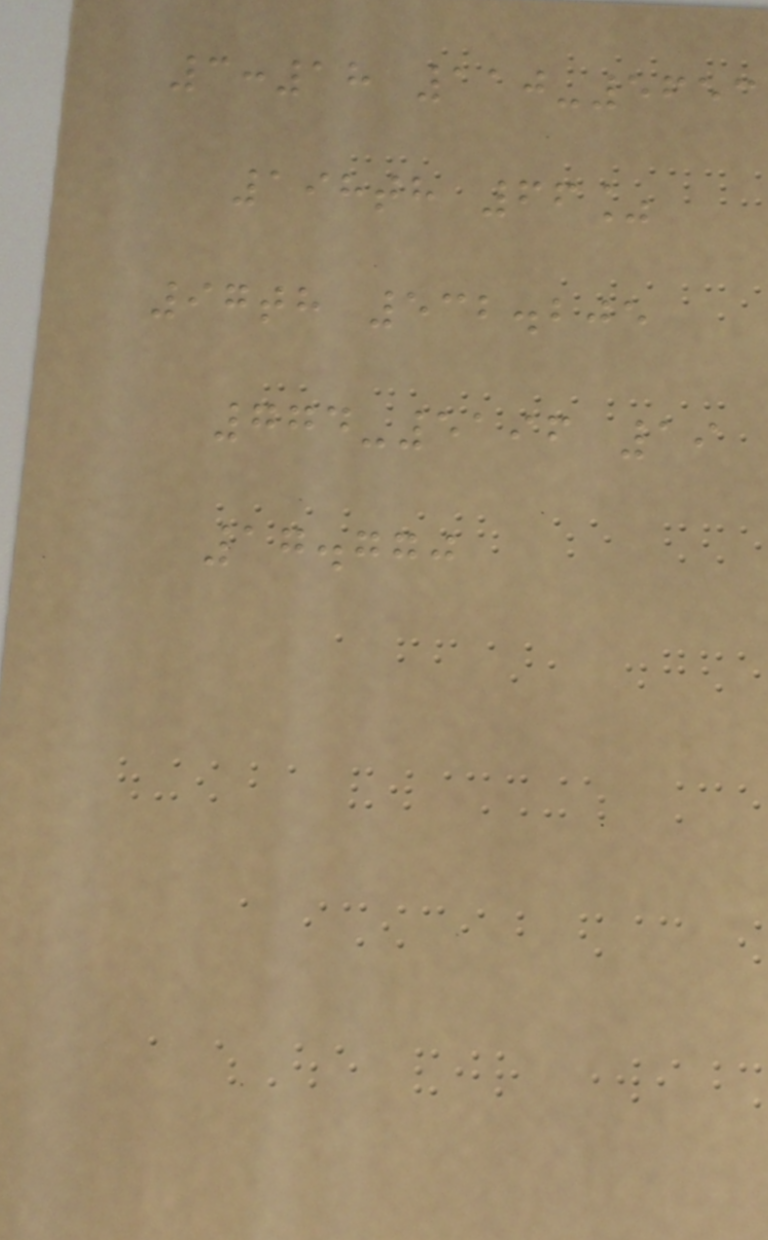3:18 110-5653
198th 66%
97th 532.205
774-5196 19
17.770
